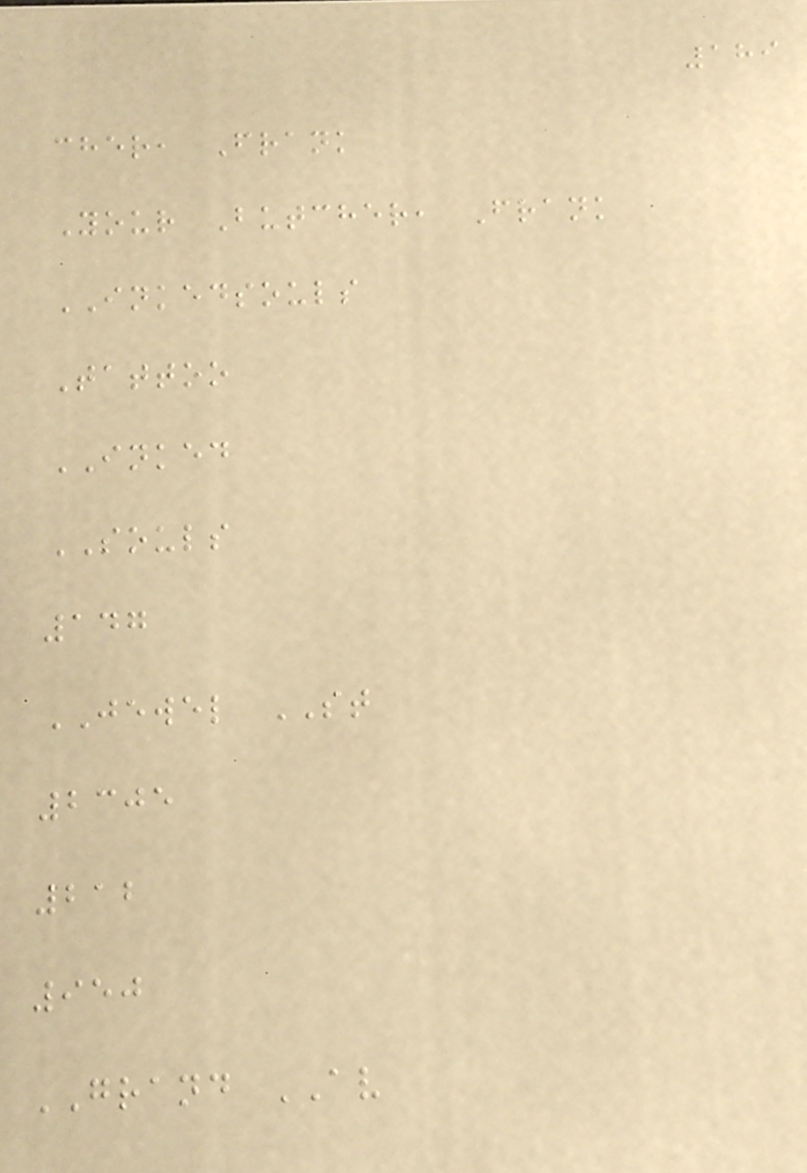189
cher, Frank
Your Butcher, Frank
INKEDSOULS
Tattoo
INKED
SOULS
147
JEWEL ST
2305
212
950
GRAND AV
